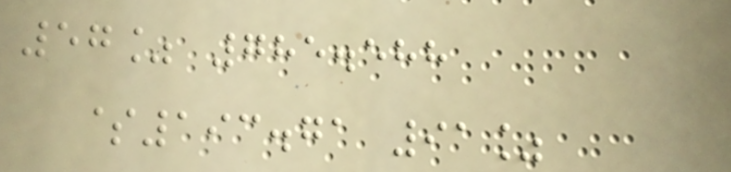57% 785.588
$193.71 91%
